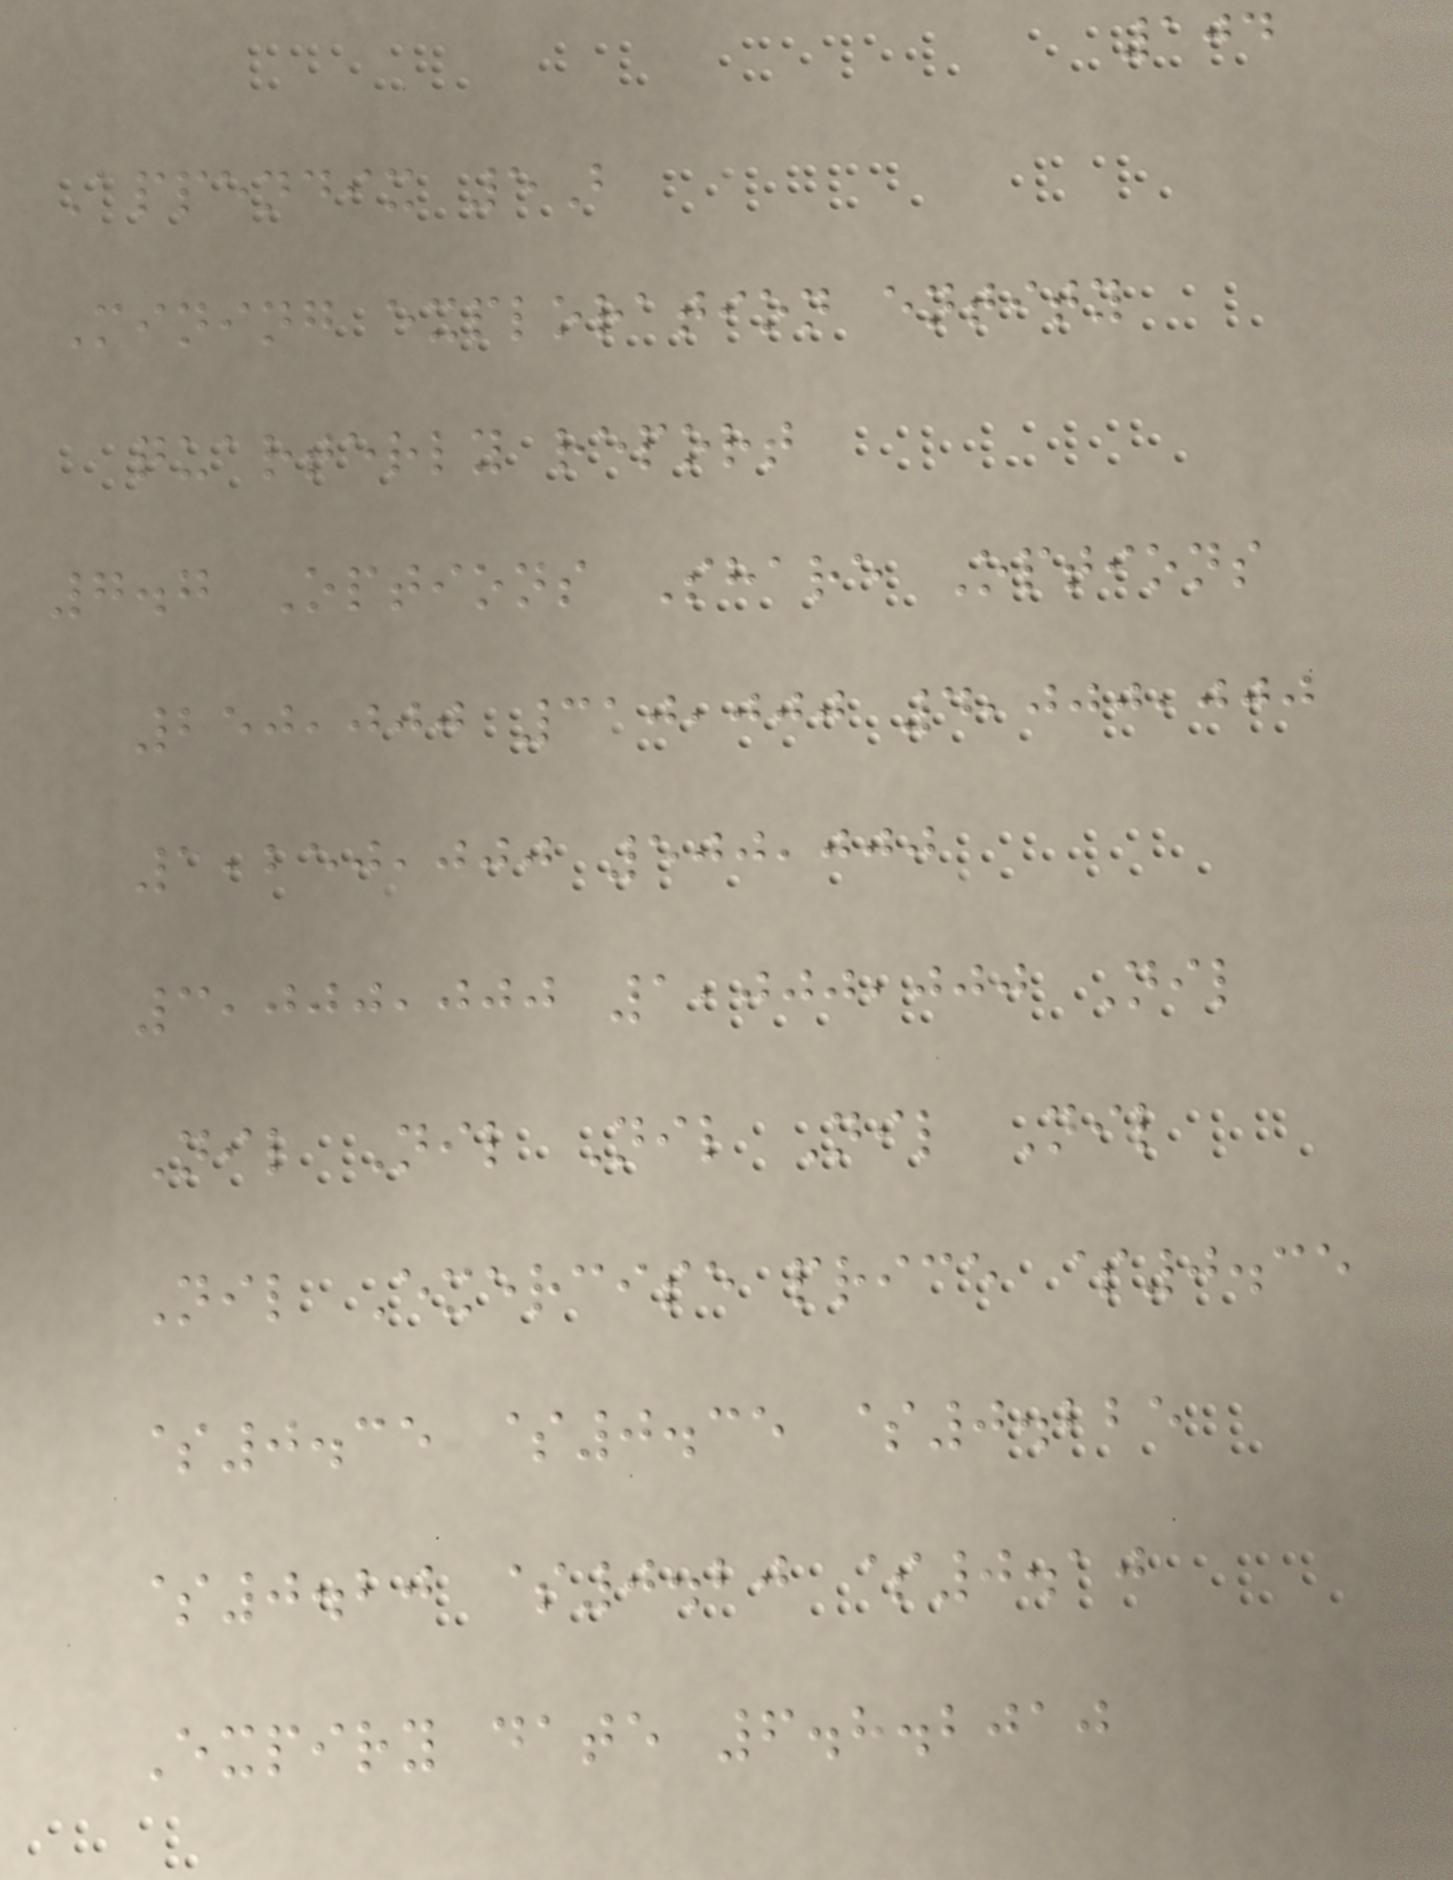104
Appendix 5B
Mining exploration entity
quarterly report
7.7 Options Share Options
250,000 310,000 4,000,000
1,250,000 500,000
3,000,000 1,000,000 Nil
Nil Nil Nil Nil Nil
Nil Exercise price $0.35
$0.35 $0.35 $0.225
$0.20 $0.20 $0.10
Expiry date 6.8.2010
